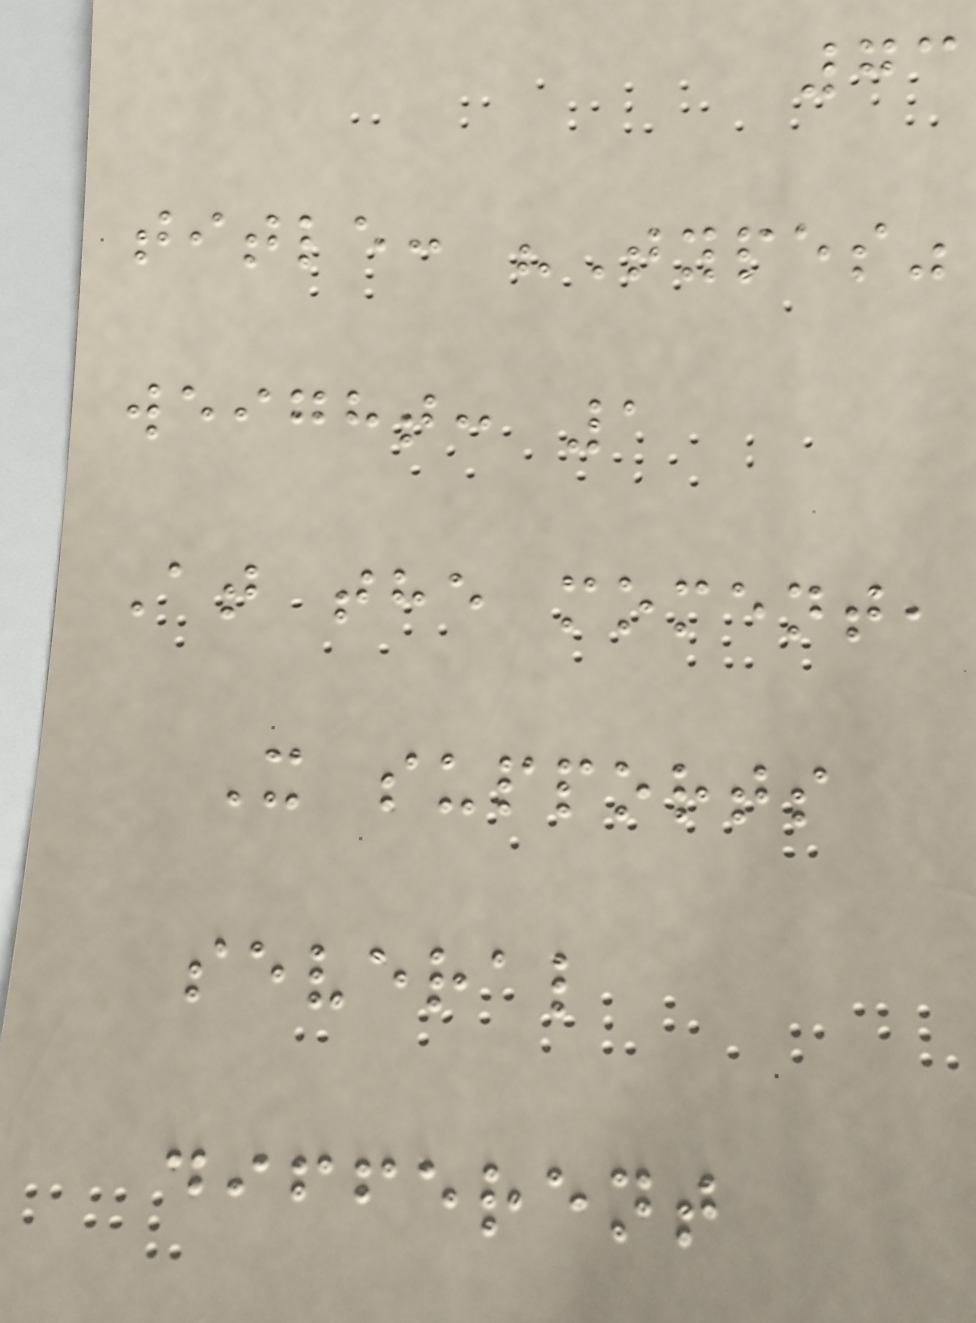73
title: "Types"
weight: 1
At the moment,
X supports
several
different
